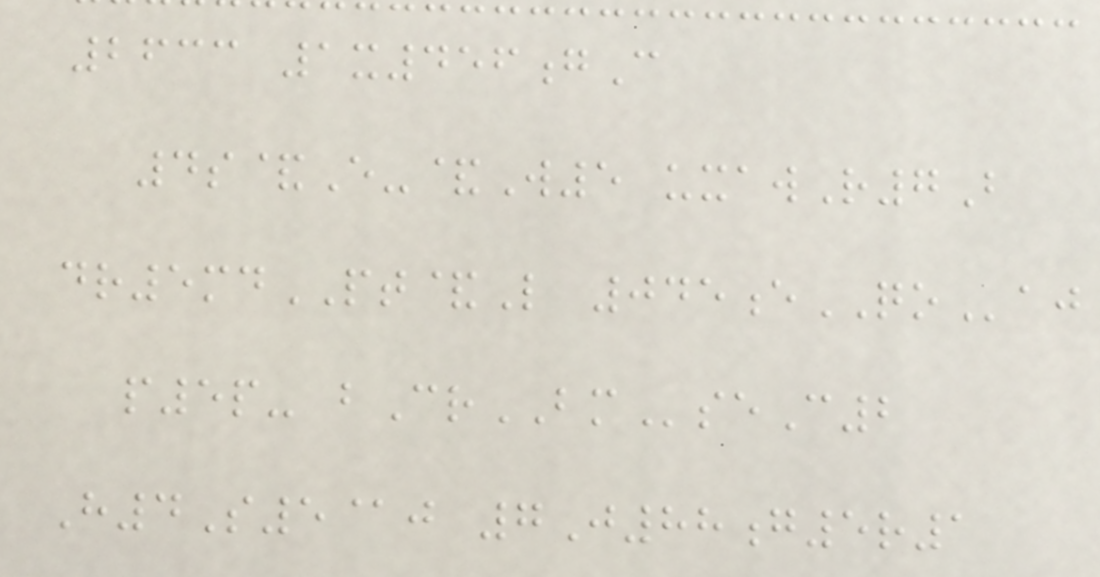2633 1x456gC
4s&E-&W5 uxawR7B
dr5mdPT&L 045eQOaj
p5p- bCrBMseC2
H4S5@j 7J88g5r1
